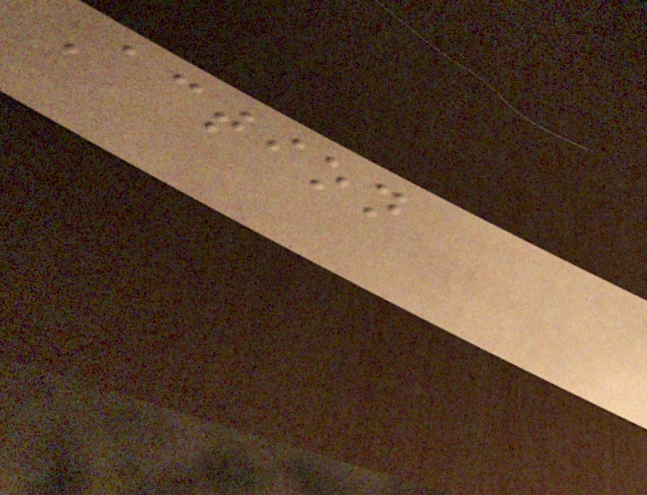Action
